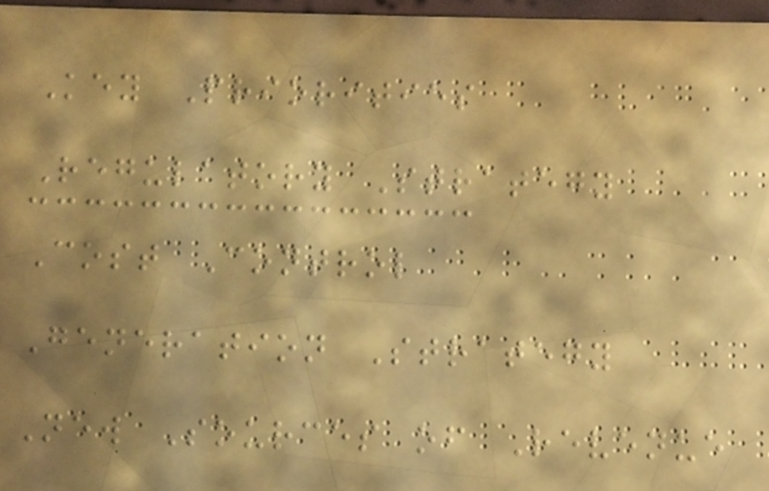Key Priorities
Regulatory Strategy
Cost Control
Generation Strategy
New Sources of Revenue
